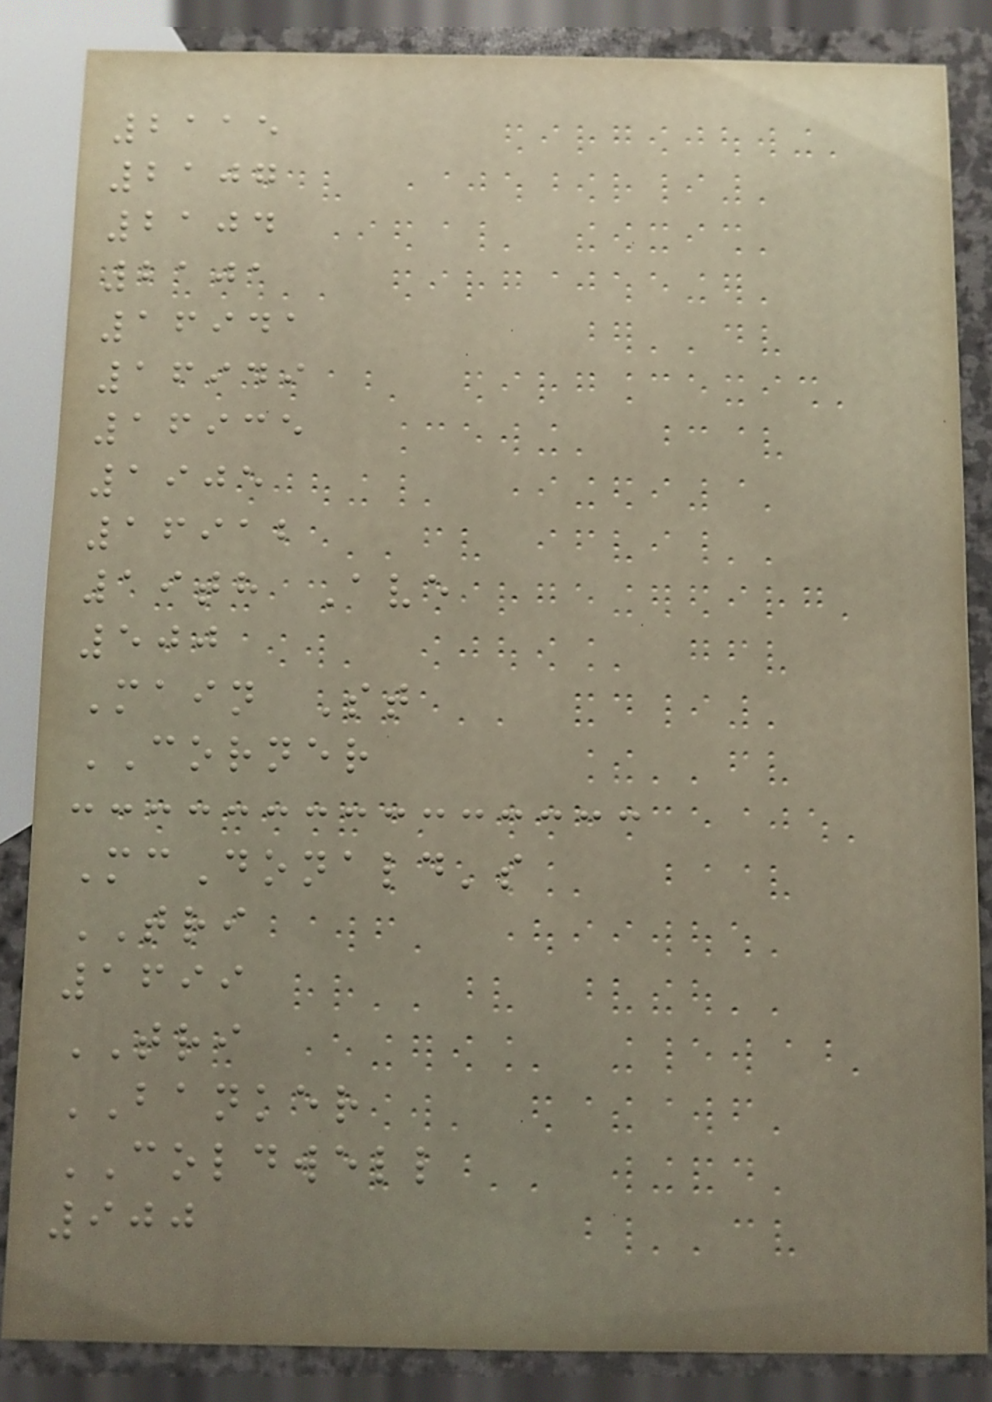2115
2107
2104
2101
16941
16949
16935
1905
16912
19th Ave
500
Main St
CORNER
McDonald's
TRI
1699
TRI
BANKER
COLDWELL
900
